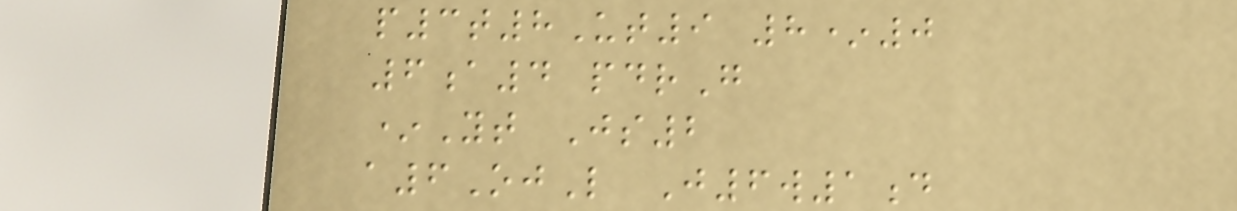p3t8Ut9 8*0
6a4 pdrG
*Yt Js2
a6OjL J6w1d
